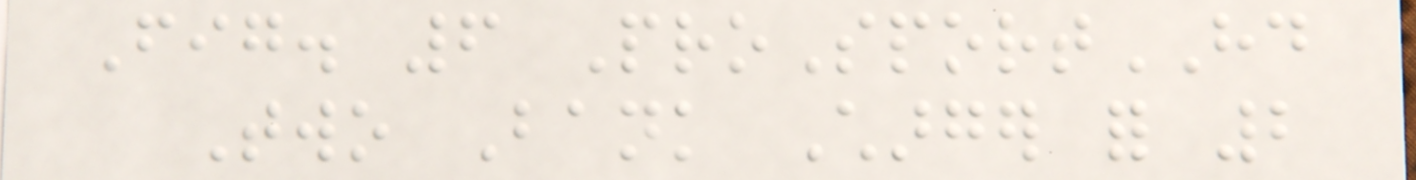Fig. 6 ProSportHD
Two Bank Charger for 2
